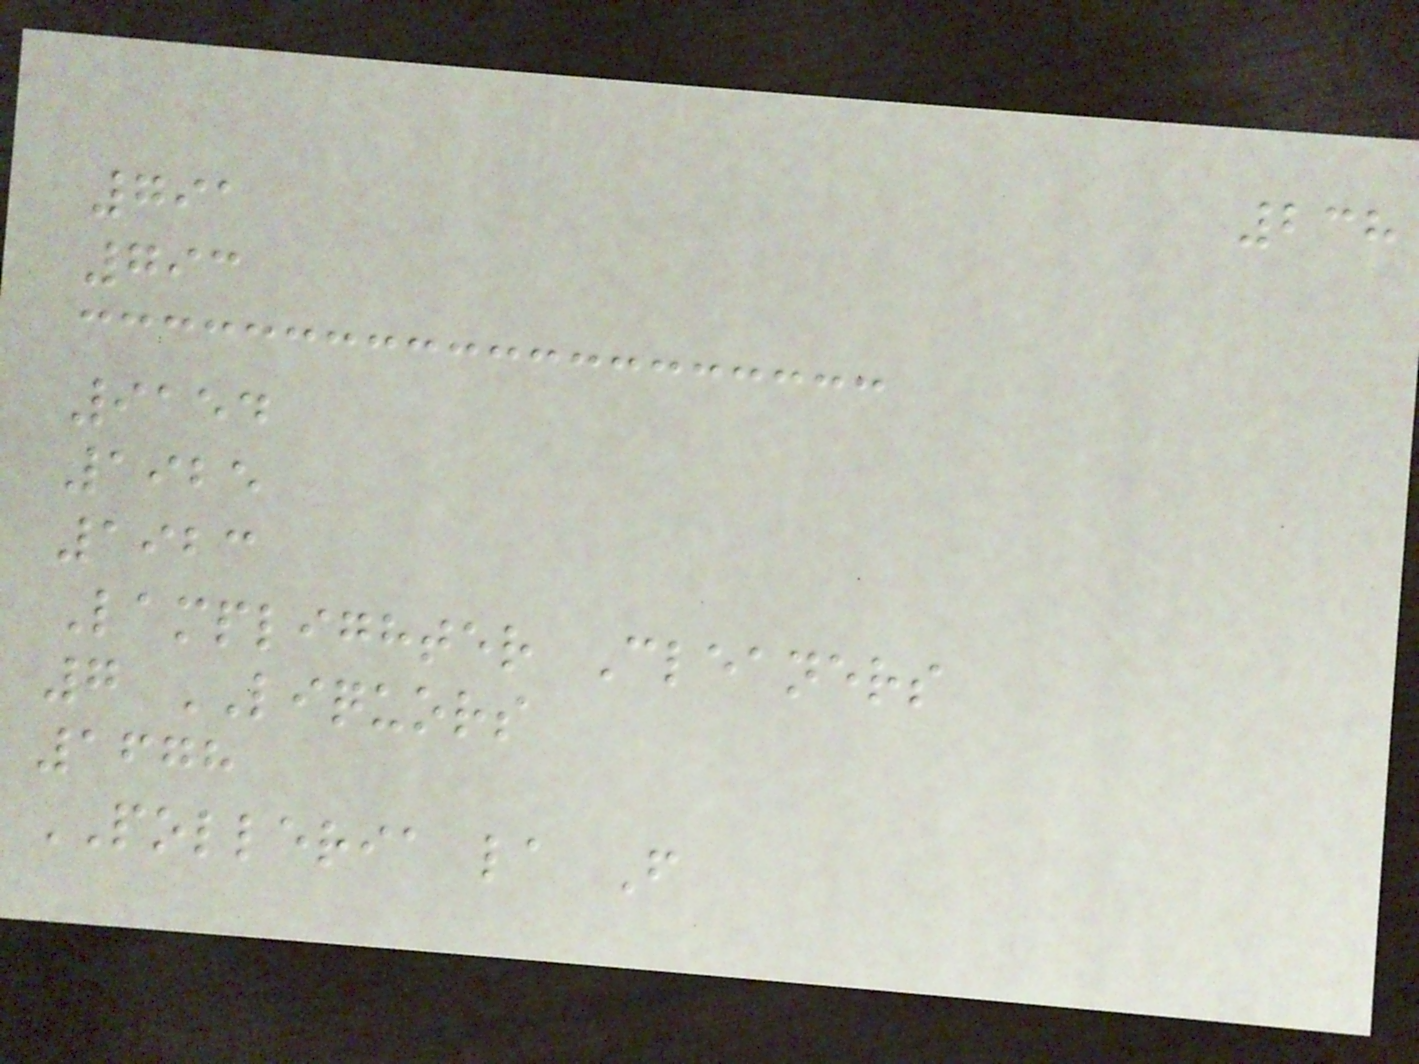238
791
793
9154
1925
1923
Lamplighter Cleaners
7 LIQUORS
1678
POLLERIA la F
